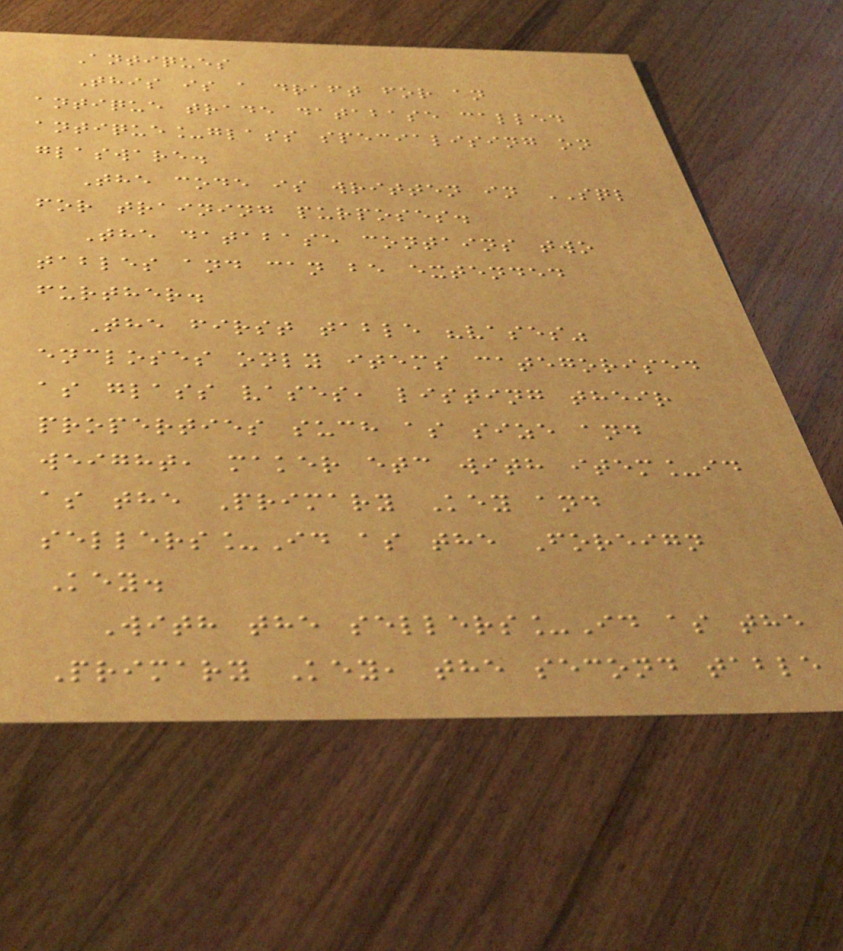Antiques
This is a draft for an
antique trade database called
antique_glass specialising on
glasware.
The code is written in SQL
for training purposes.
The database contains two
tables and can be extended
further.
The first table "vases"
encloses only items categorised
as glass vases, listing their
properties such as size and
weight, maker etc with item_id
as the Primary Key and
sellers_Id as the Foreign
Key.
With the sellers_Id as the
Primary Key, the second table
